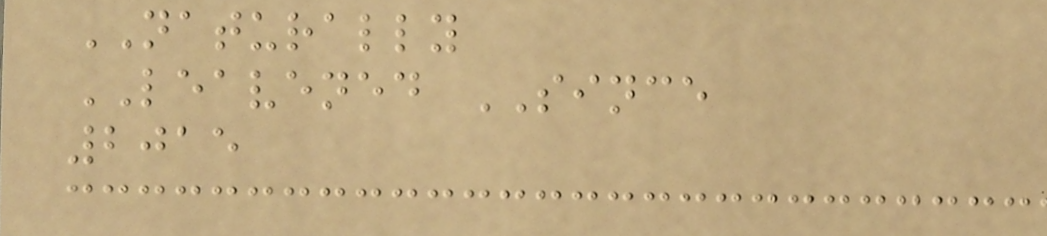NATURALLY
LEAVENED SINCE
2015
